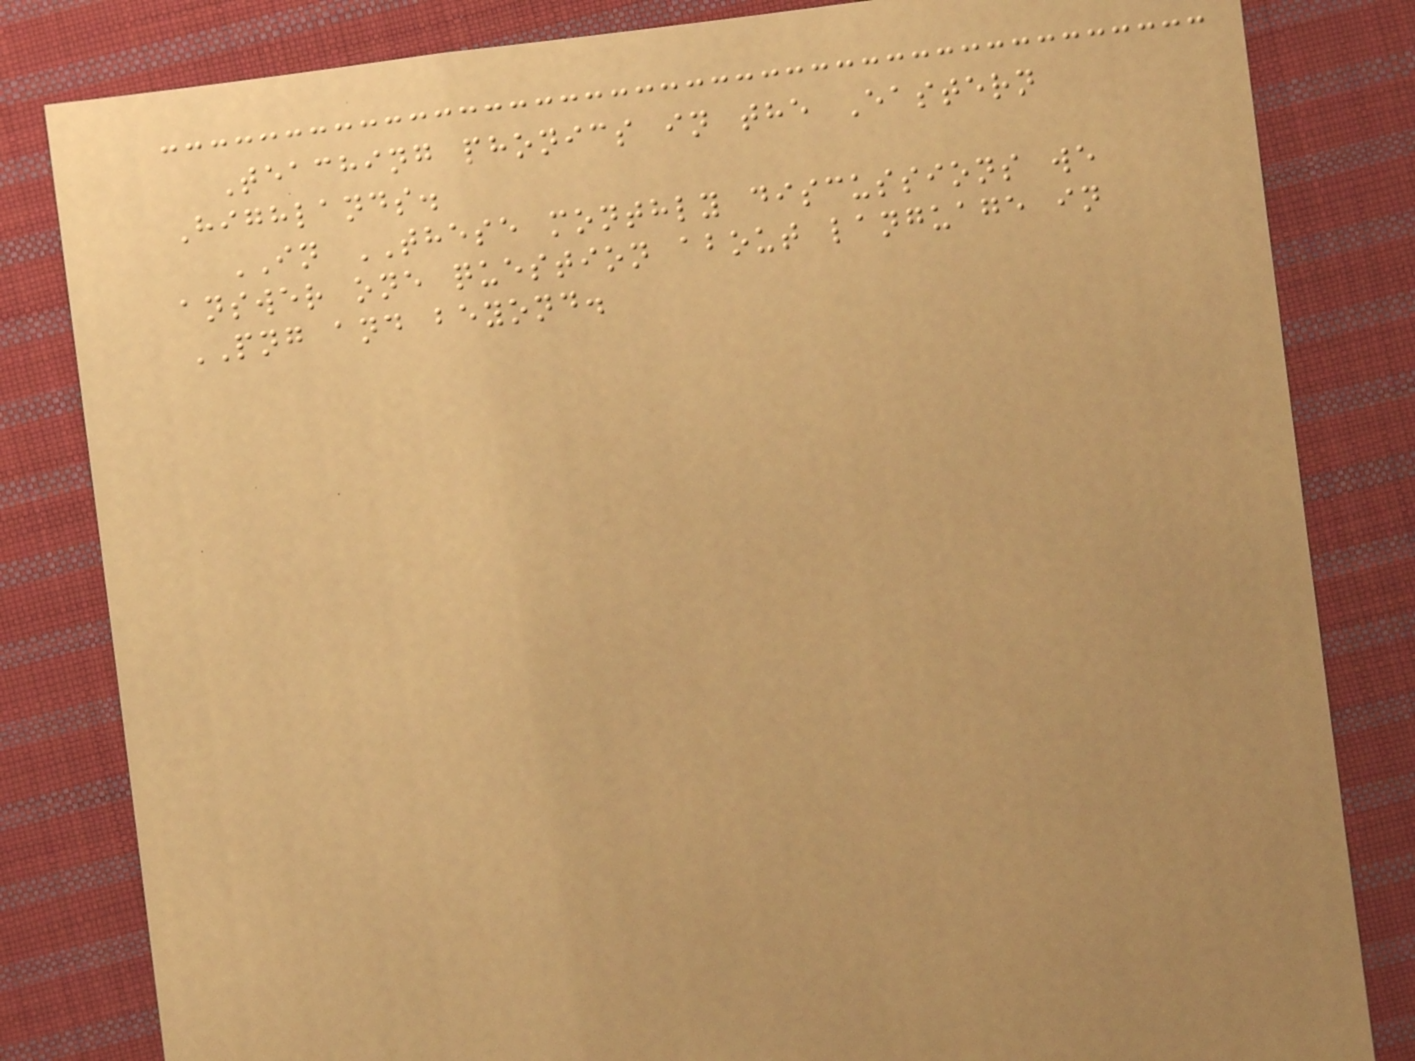Teaching phonics in the Eastern
Highlands.
IN THESE monthly discussions we
answer one question about language in
PNG and beyond.
